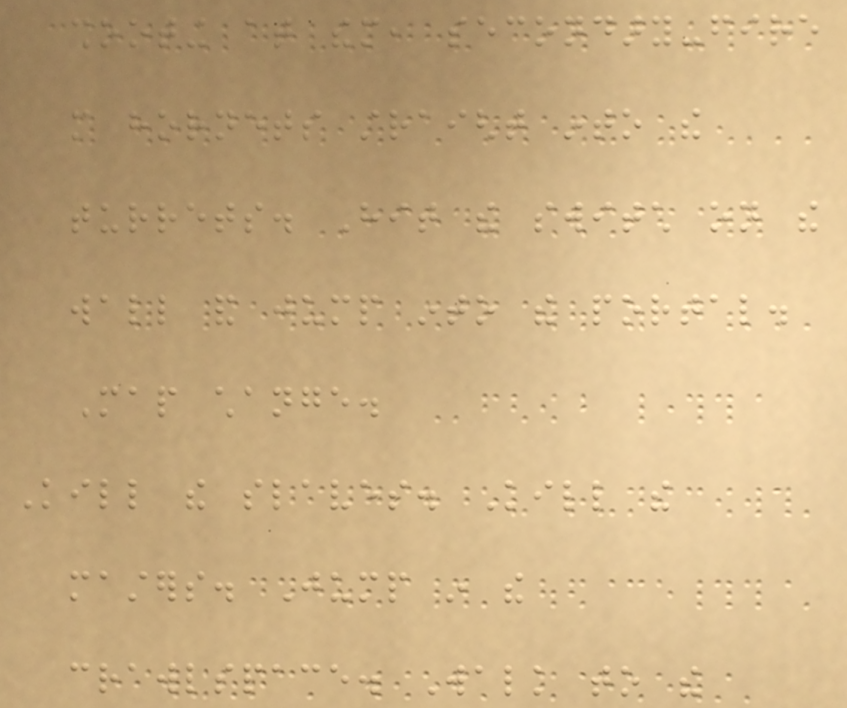shooting at them, secondary-fire
more hornets straight into the
turrets. Hit the switch on the
wall and jump into the portal.
Map change.
Kill the slaves. Kill the
masters. Jump in the
crawlspace. Walk to the
